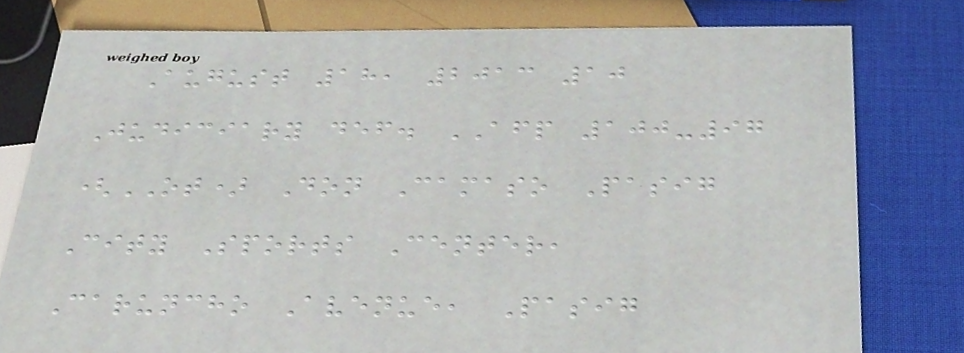August 18, 2013 10
Judiciary def. AFP 100-97
(OT) Don Camaso Pasig
City Sports Center,
Caruncho Avenue, Pasig
